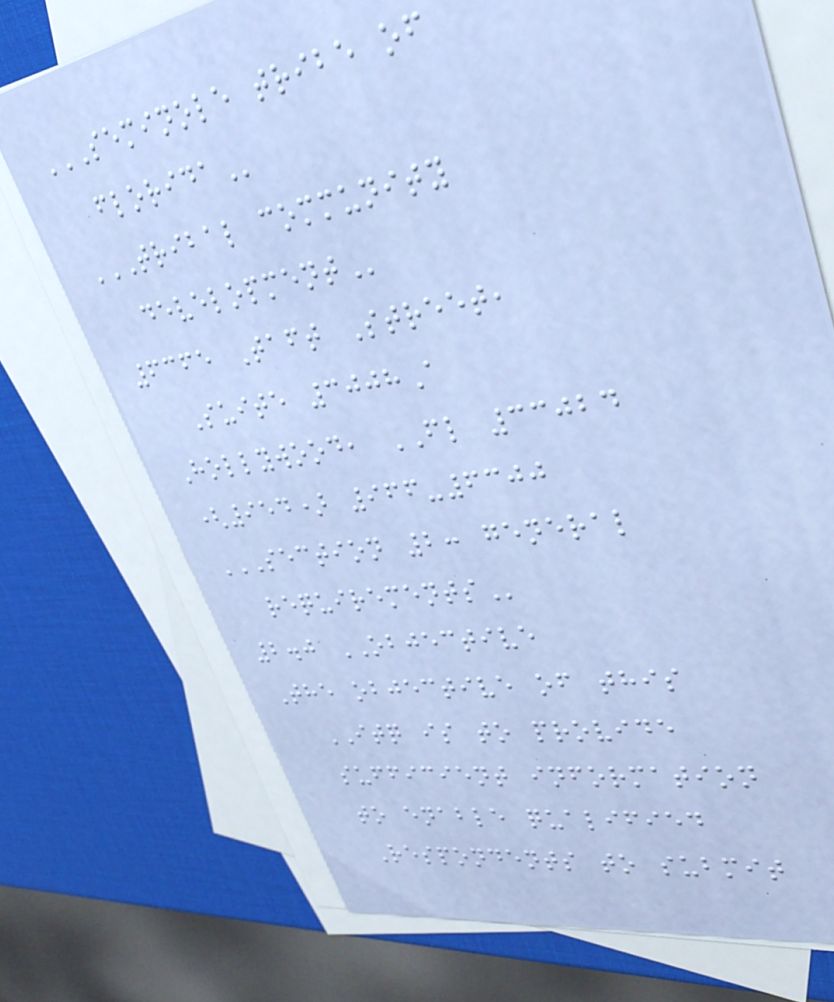SEMINOLE TRIBE OF
FLORIDA
TRIBAL COMMUNITY
DEVELOPMENT
6365 Taft Street,
Suite 3008A
Hollywood, FL 33024
(954) 966-6300
SECTION 2: GENERAL
REQUIREMENTS
2.0 OBJECTIVE
The objective of this
ITQ is to provide
sufficient information
to enable qualified
Respondents to submit
